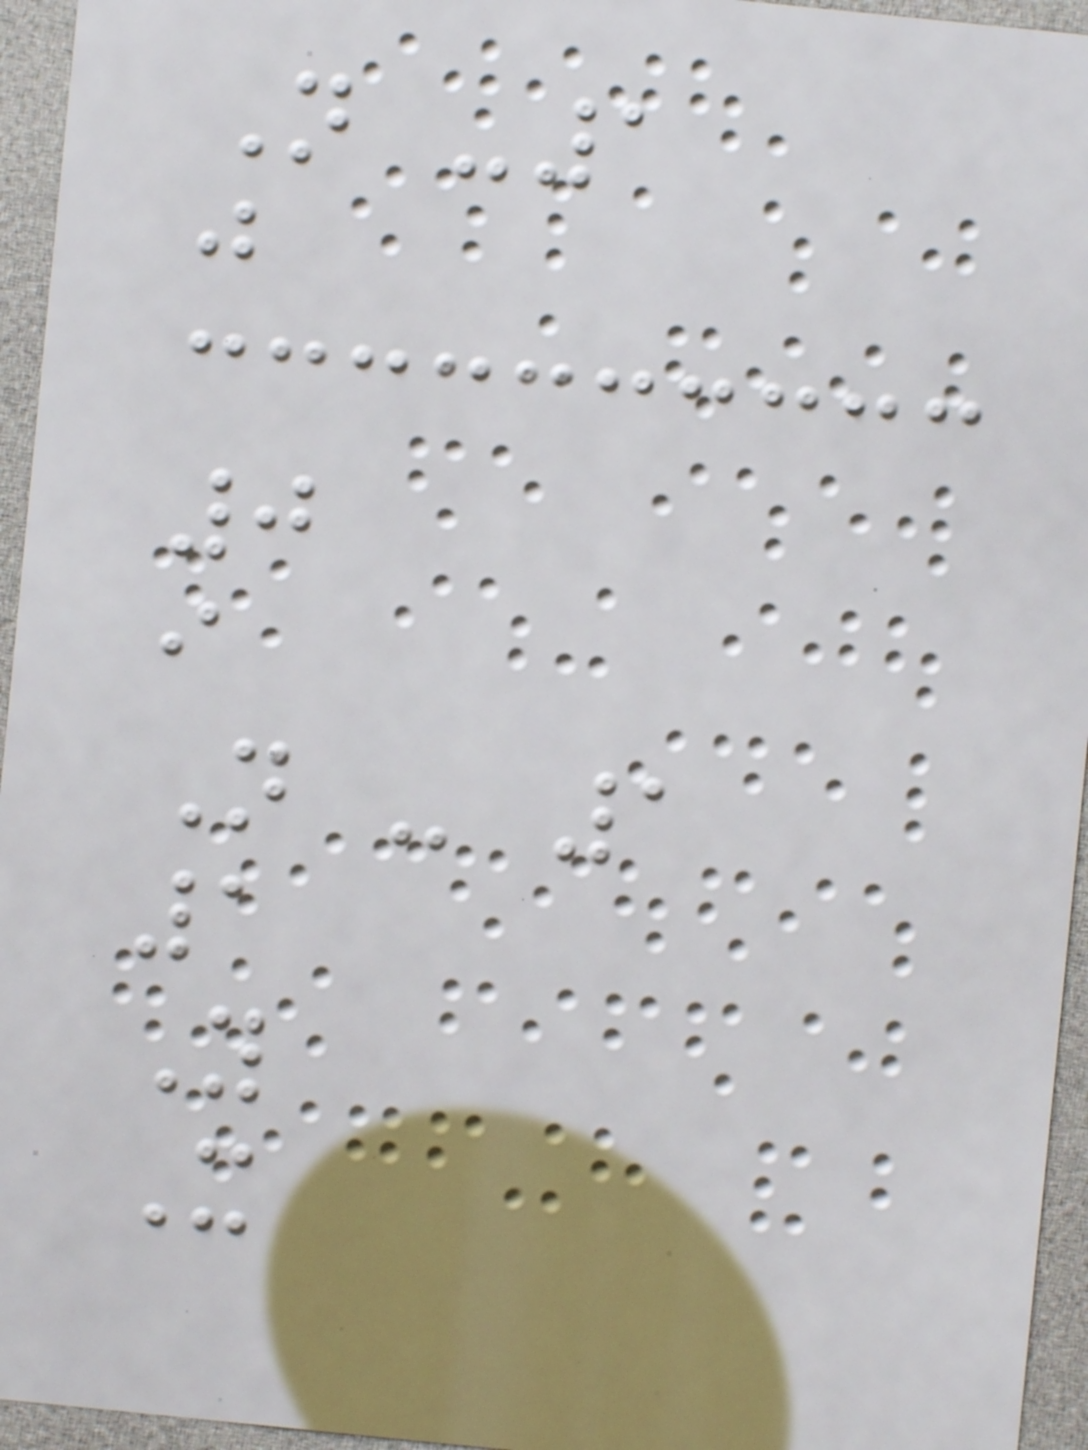N -1
j
0
i
N - 1
1
Y
X
